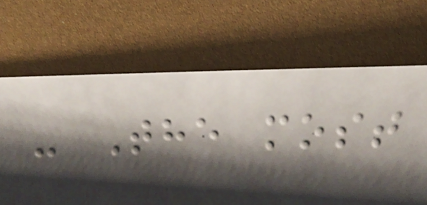- The most
